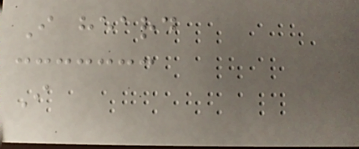I heard
I
